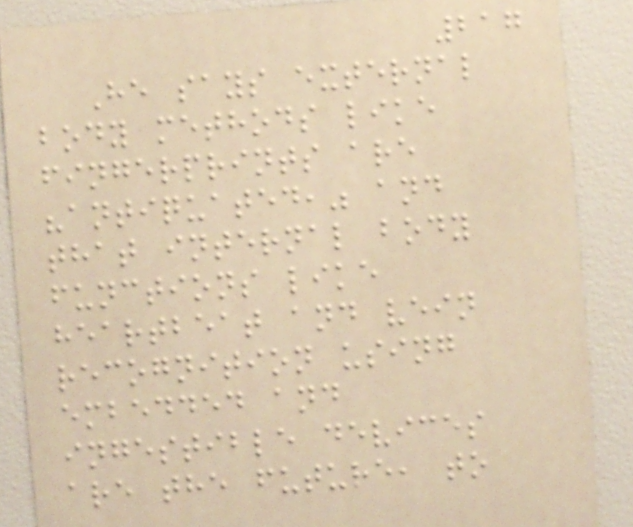217
He says external
body methods like
fingerprints are
"antiquated," and
that internal body
functions like
heartbeat and vein
recognition using
embedded and
ingestible devices
are the future, to
